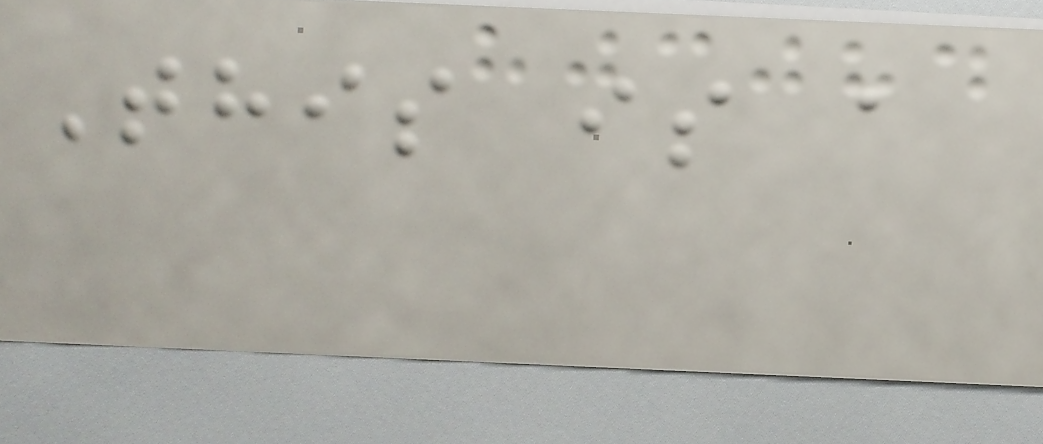This is a
